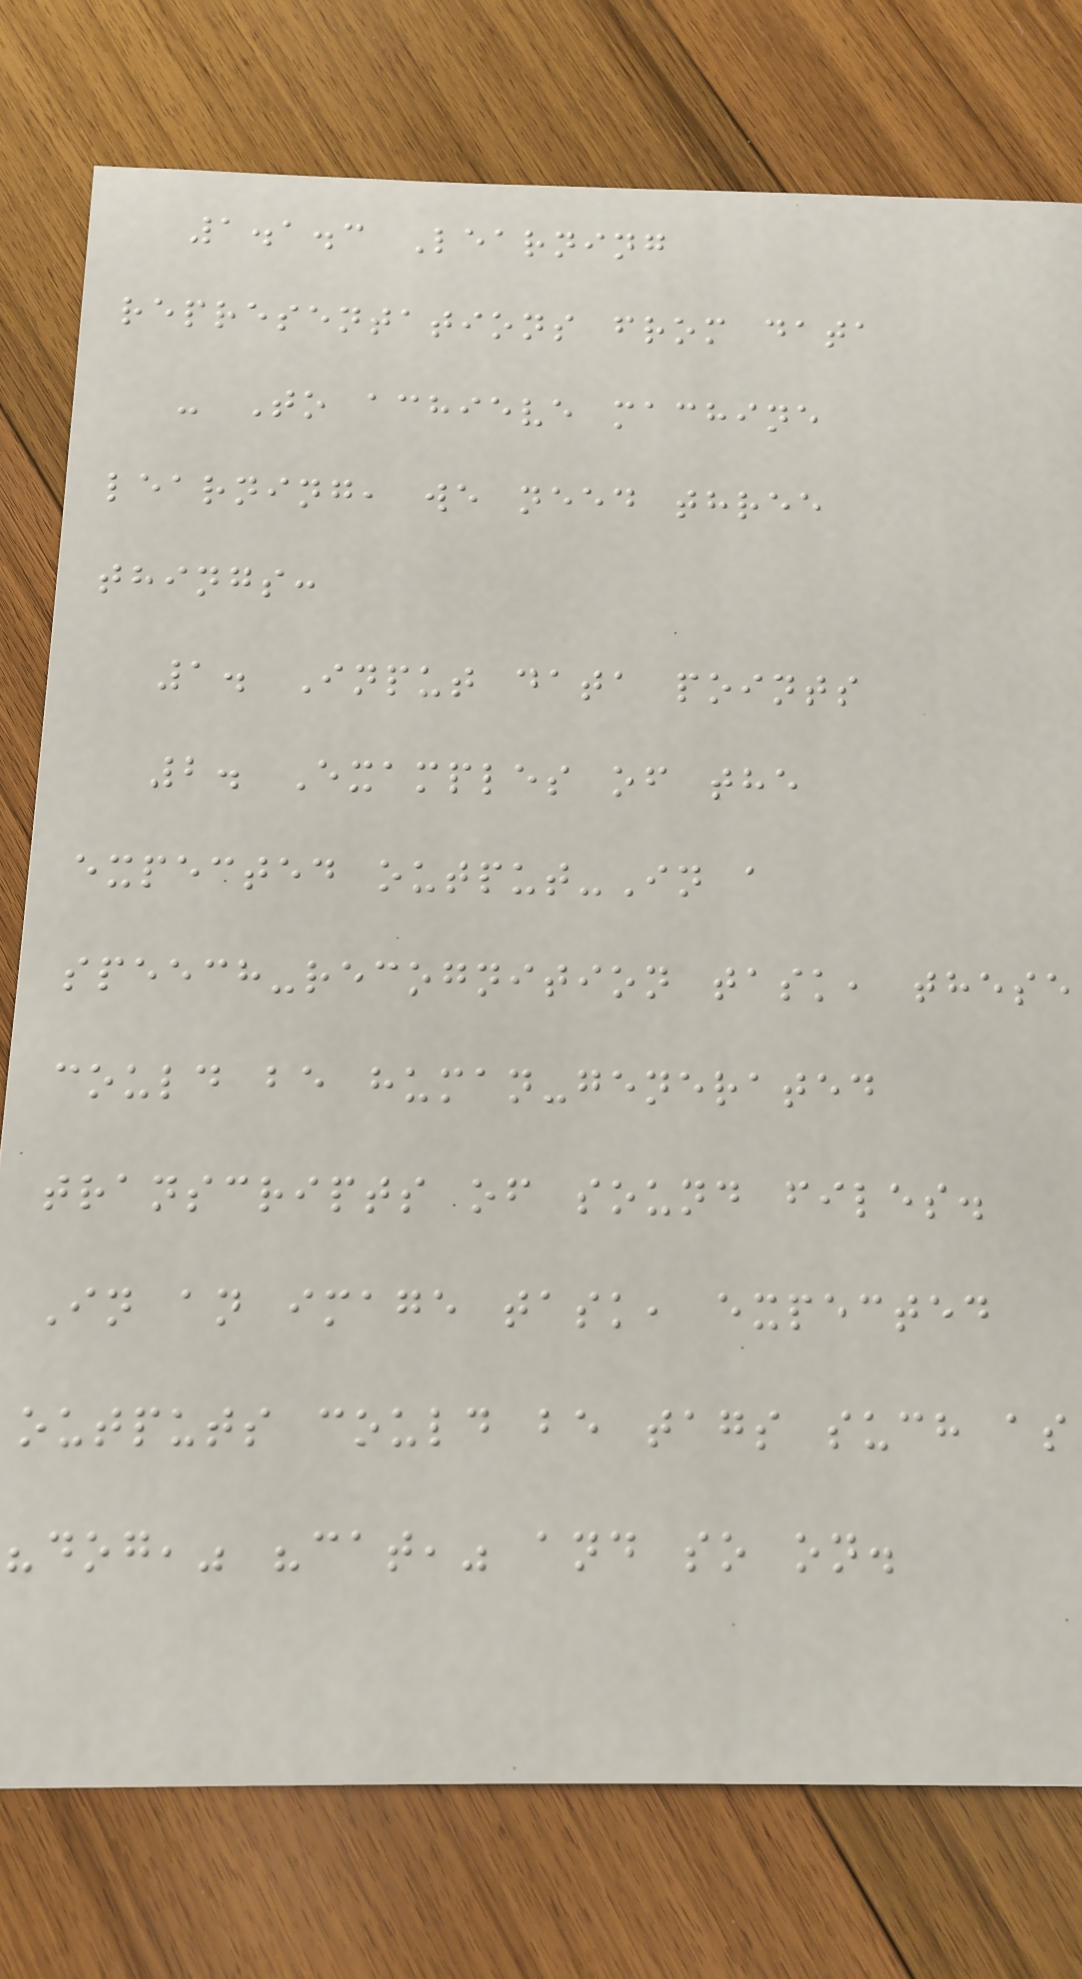1.1.3 Learning
representations from data
- To achieve machine
learning, we need three
things:
1. Input data points
2. Examples of the
expected output-In a
speech-recognition task, these
could be human-generated
transcripts of sound files.
In an image task, expected
outputs could be tags such as
"dog," "cat," and so on.
